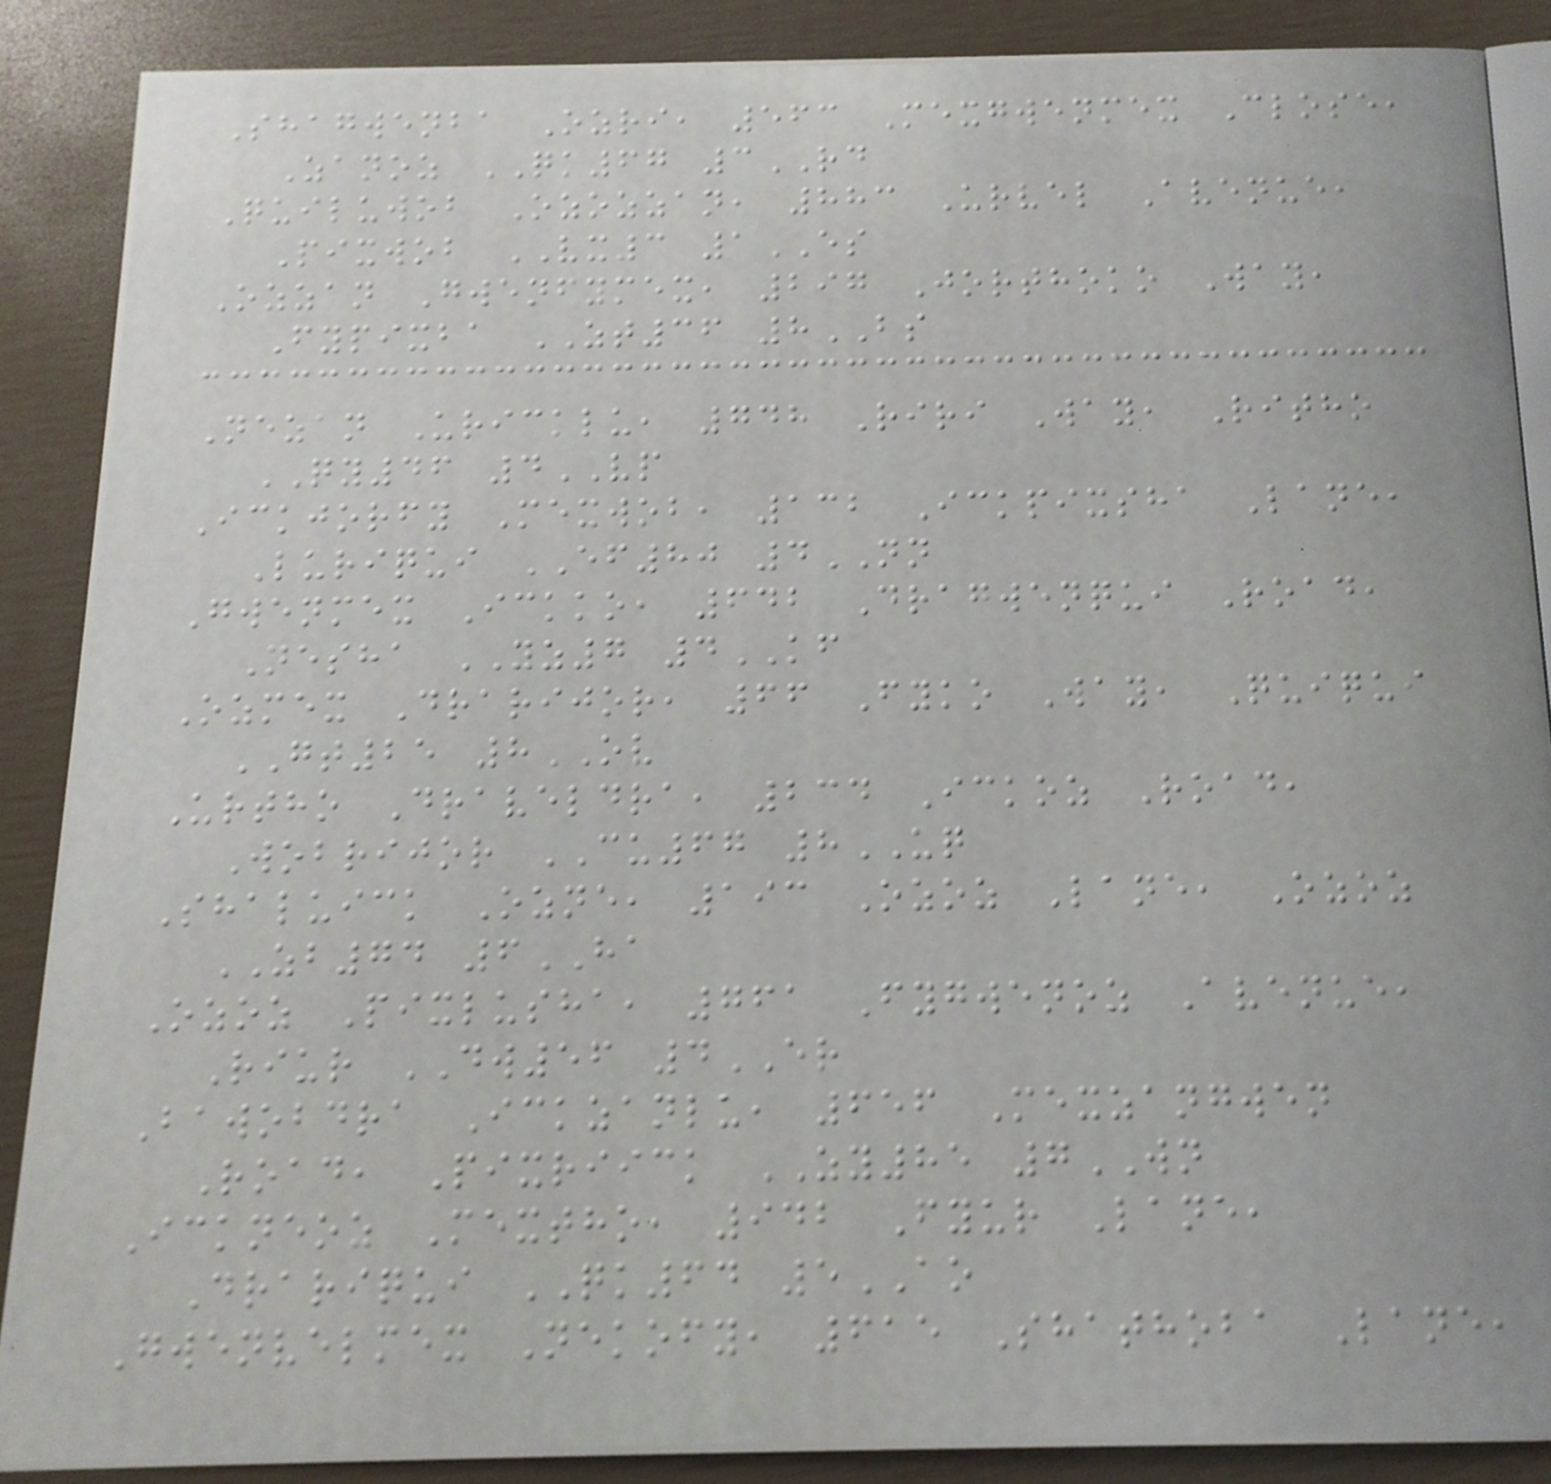Shagwenba Ozri, 563 Mexgwenmex Close,
Zanoz QK67 3RD
Quiluwob Ozozzan, 883 Urvel Avenue,
Pixwob VX3 1ES
Ozzan Gwenfymex, 297 Jorthoko Way,
Fypixba ZT36 8BS
Nezan Uricklu, 748 Riri Way, Ritho
QY46 4VP
Ickjorfy Mexwob, 132 Ickpixsha Lane,
Luriqui EF80 4NN
Gwenmex Ickko, 642 Dragwenqui Road,
Nesha YZ7 4KF
Ozmex Drarijor, 66 Fyko Way, Quiqui
GT25 8OV
Urtho Draveldra, 234 Ickoz Road,
Wobrijor CU67 8UQ
Shaluick Ozne, 193 Ozoz Lane, Ozoz
ZB74 6HA
Ozoz Pixlusha, 761 Fygwenoz Avenue,
Riur DW56 4ER
Bawobdra Ickzanlu, 656 Mexzangwen
Road, Pixriick ZY85 7WN
Ickneoz Mextho, 942 Fyur Lane,
Drariqui QK64 5AO
Gwenvelmex Nekofy, 615 Shathoba Lane,
